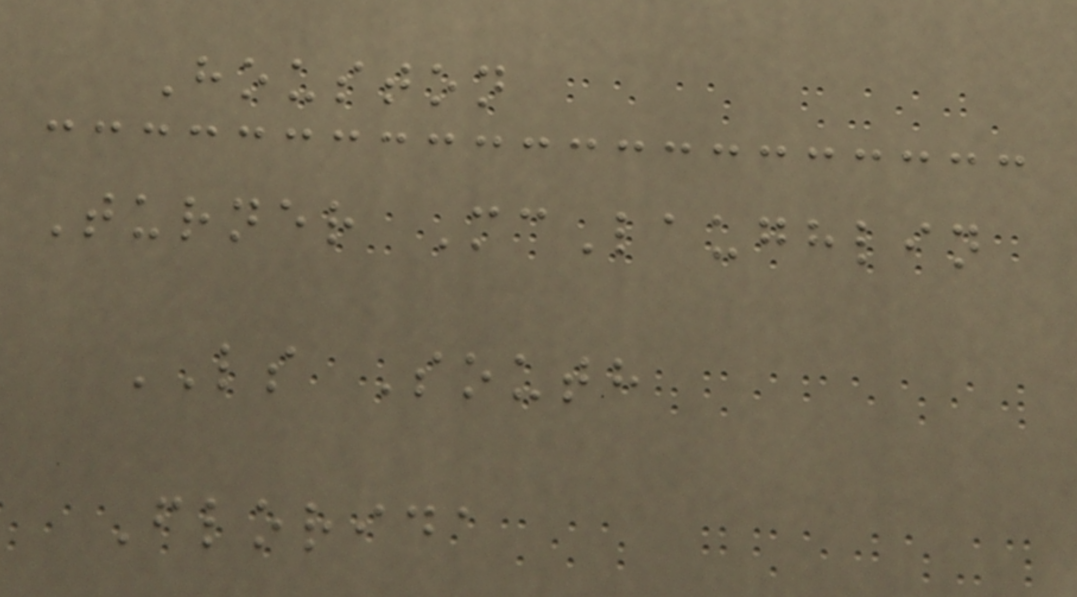Houston
Turner McLaughlin
LS South
Florida
